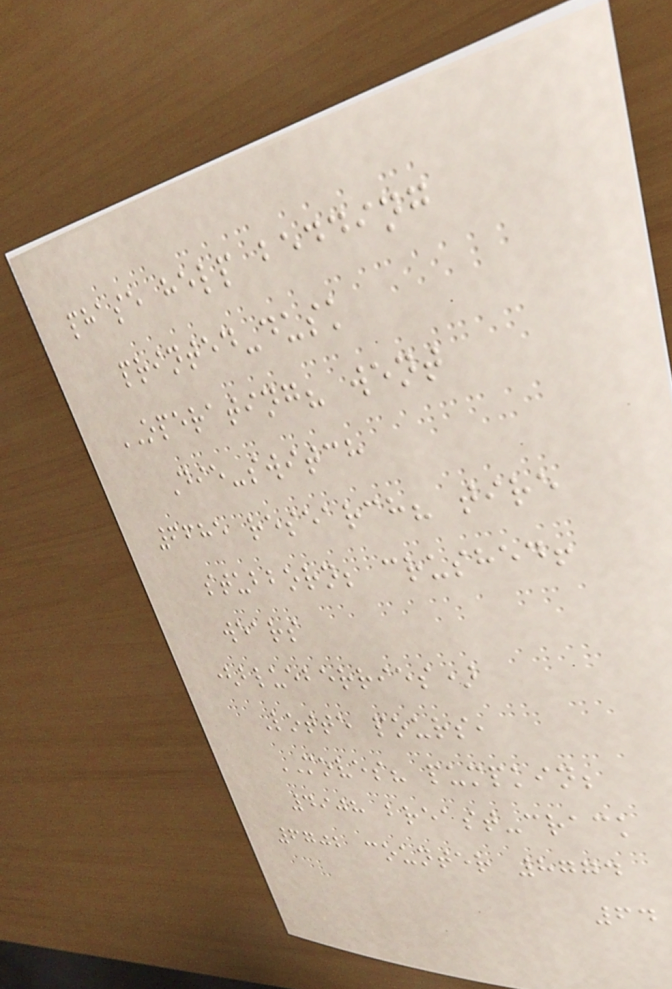phase help bedding
printed-dusk
OPERATING? went
Die-switch
6685 research? tire
stubborn; crushed!
wears
(blueberries)
Lotte pours,
MOVES? pumpkin;
4908 breast-crack
6702 counter 8774
64
